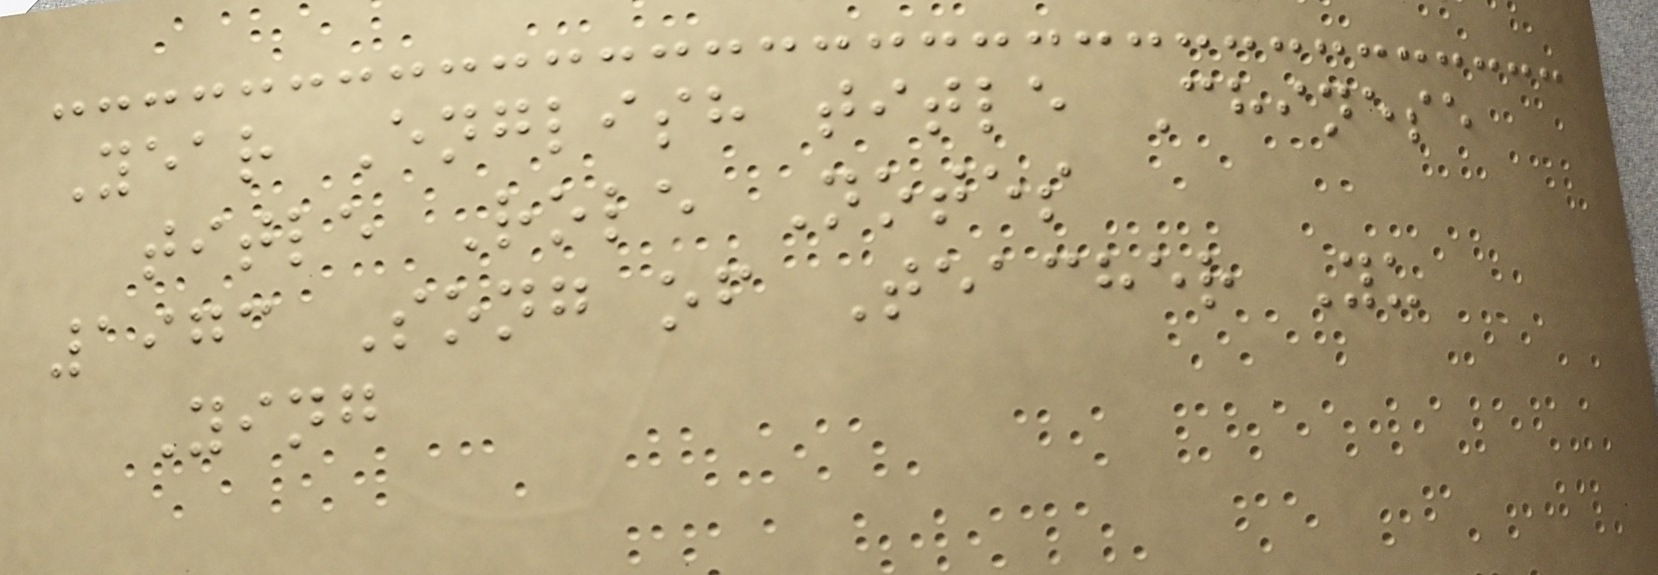Year English title Chinese
title Role Notes
1973 Song of Teacher Yu
Ying
